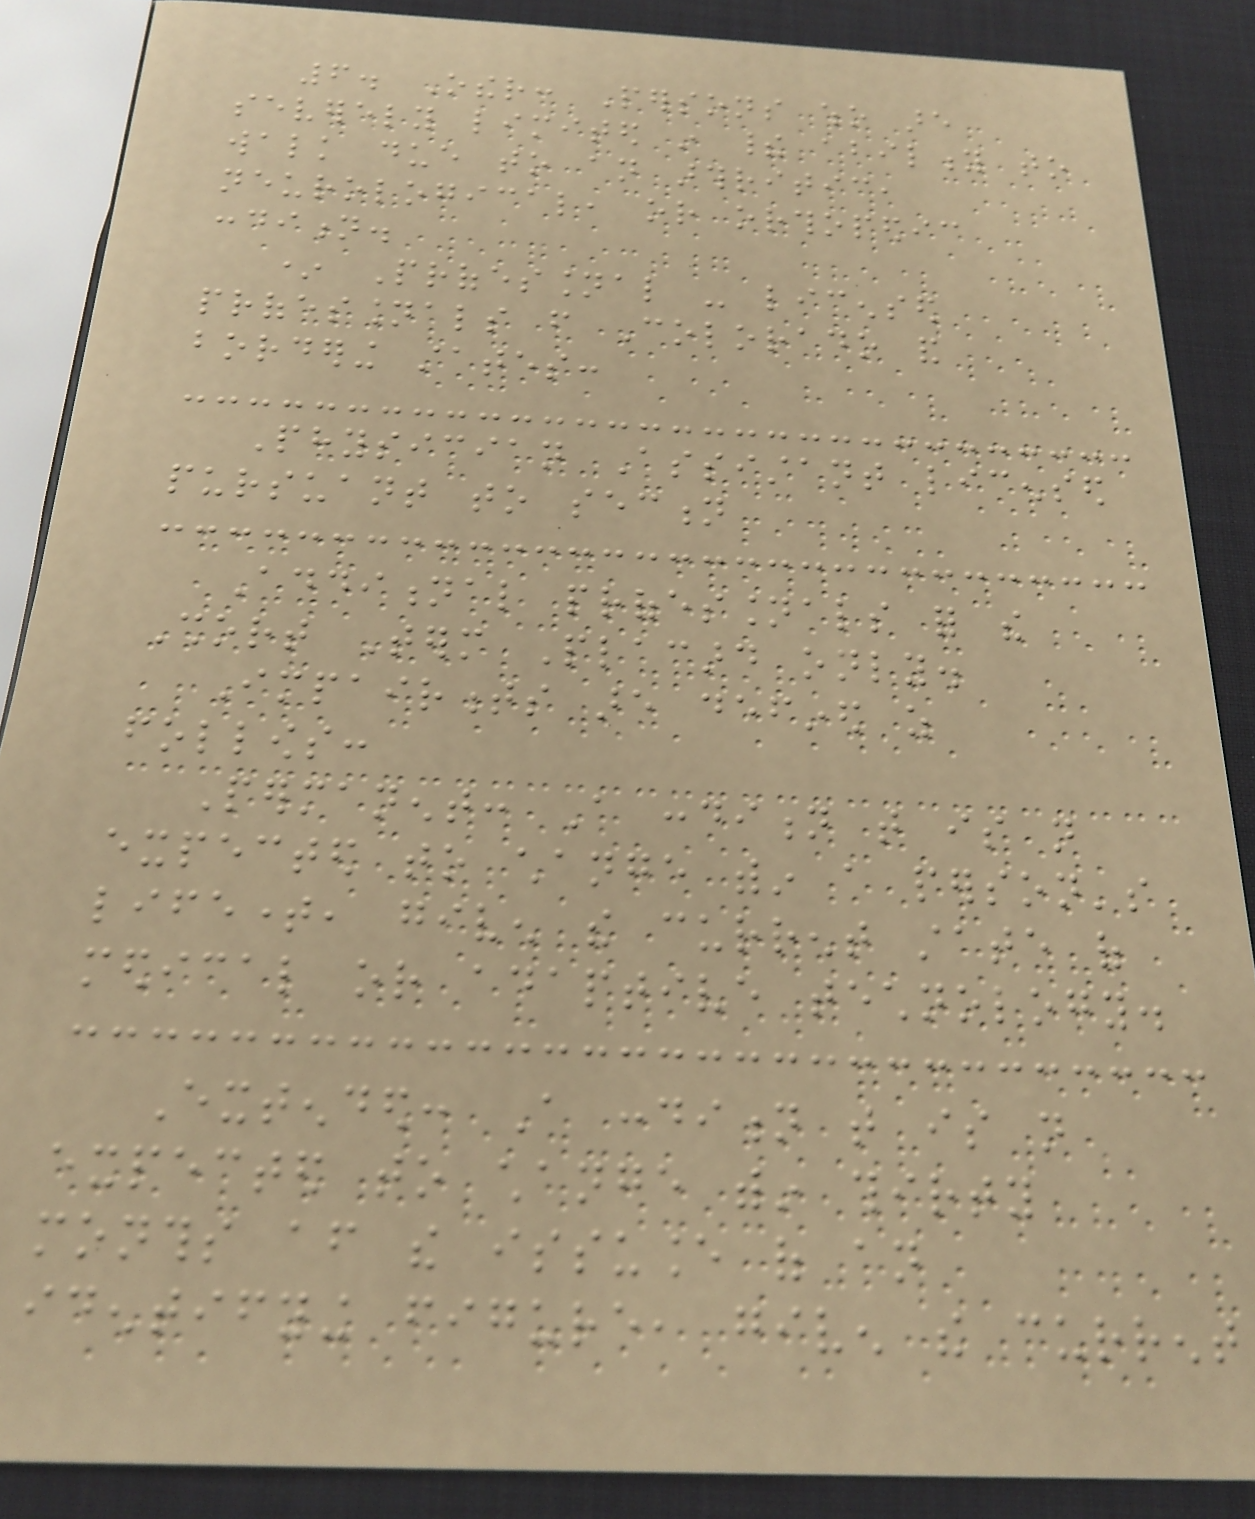6. Other: Persons who are
severely limited in their ability to
walk due to an arthritic,
neurological, or orthopedic
condition.
* Professional - licensed
professionals from Colorado and
bordering states:
Physician Assistant licensed
pursuant to section
Additional professionals for the
Short Term Placard only.
Impairments are defined as
follows:
Permanent: A condition that is not
expected to change within a person's
lifetime, given the current state of
medical or adaptive technology.
Extended: A condition that is not
expected to change within thirty
months after the issuance of an
identifying figure, given the current
